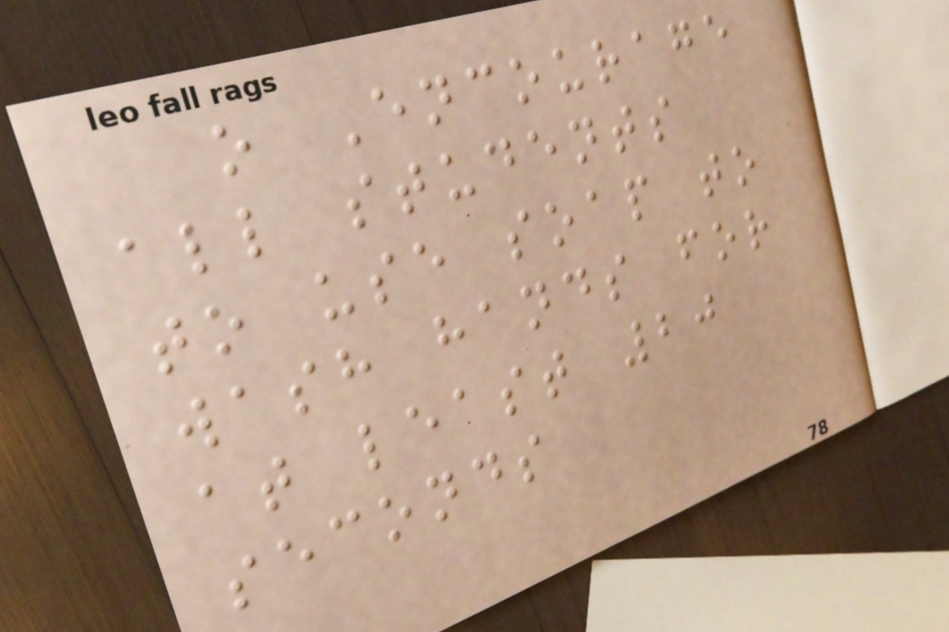o Encourage
all students
to use soap to
wash hands for
at least 20
seconds
